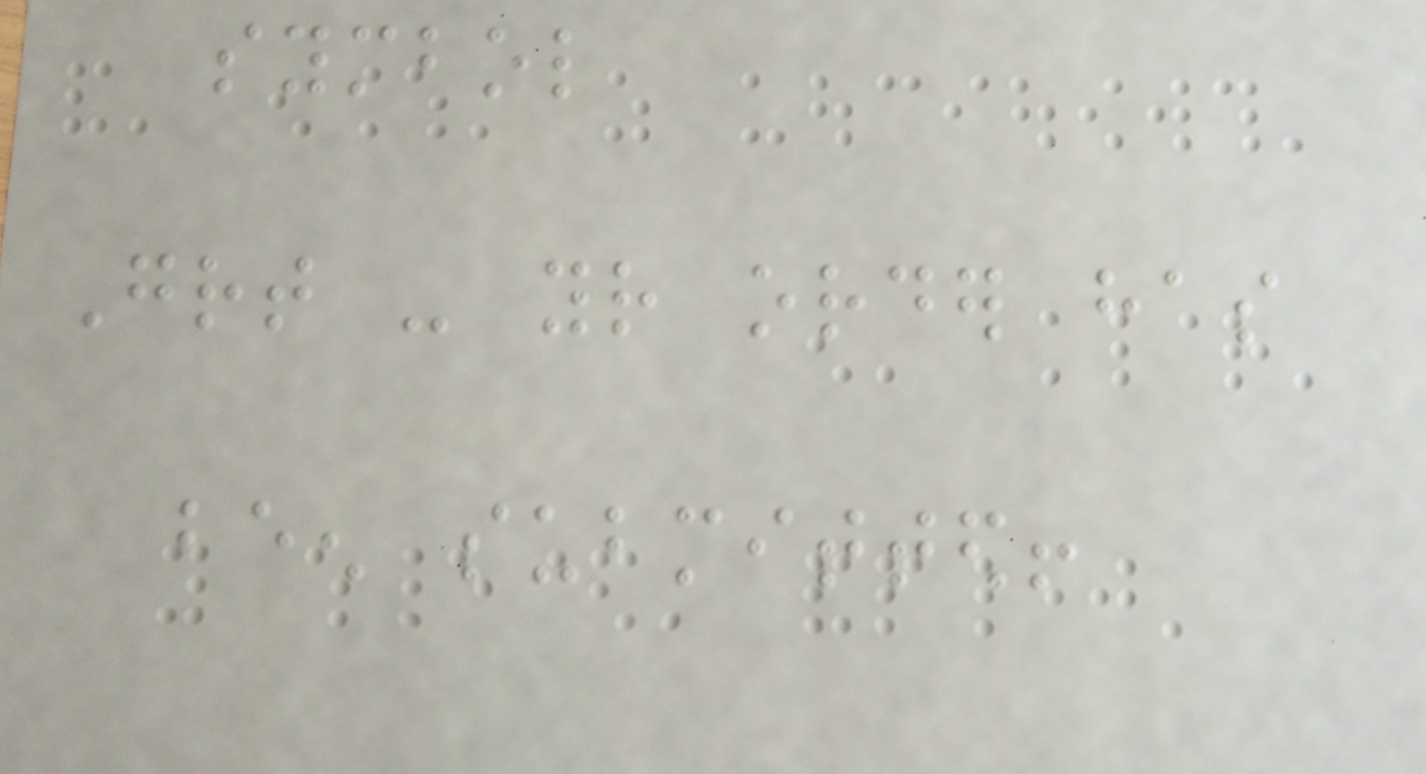symbol
Great - your order has
been submitted!
